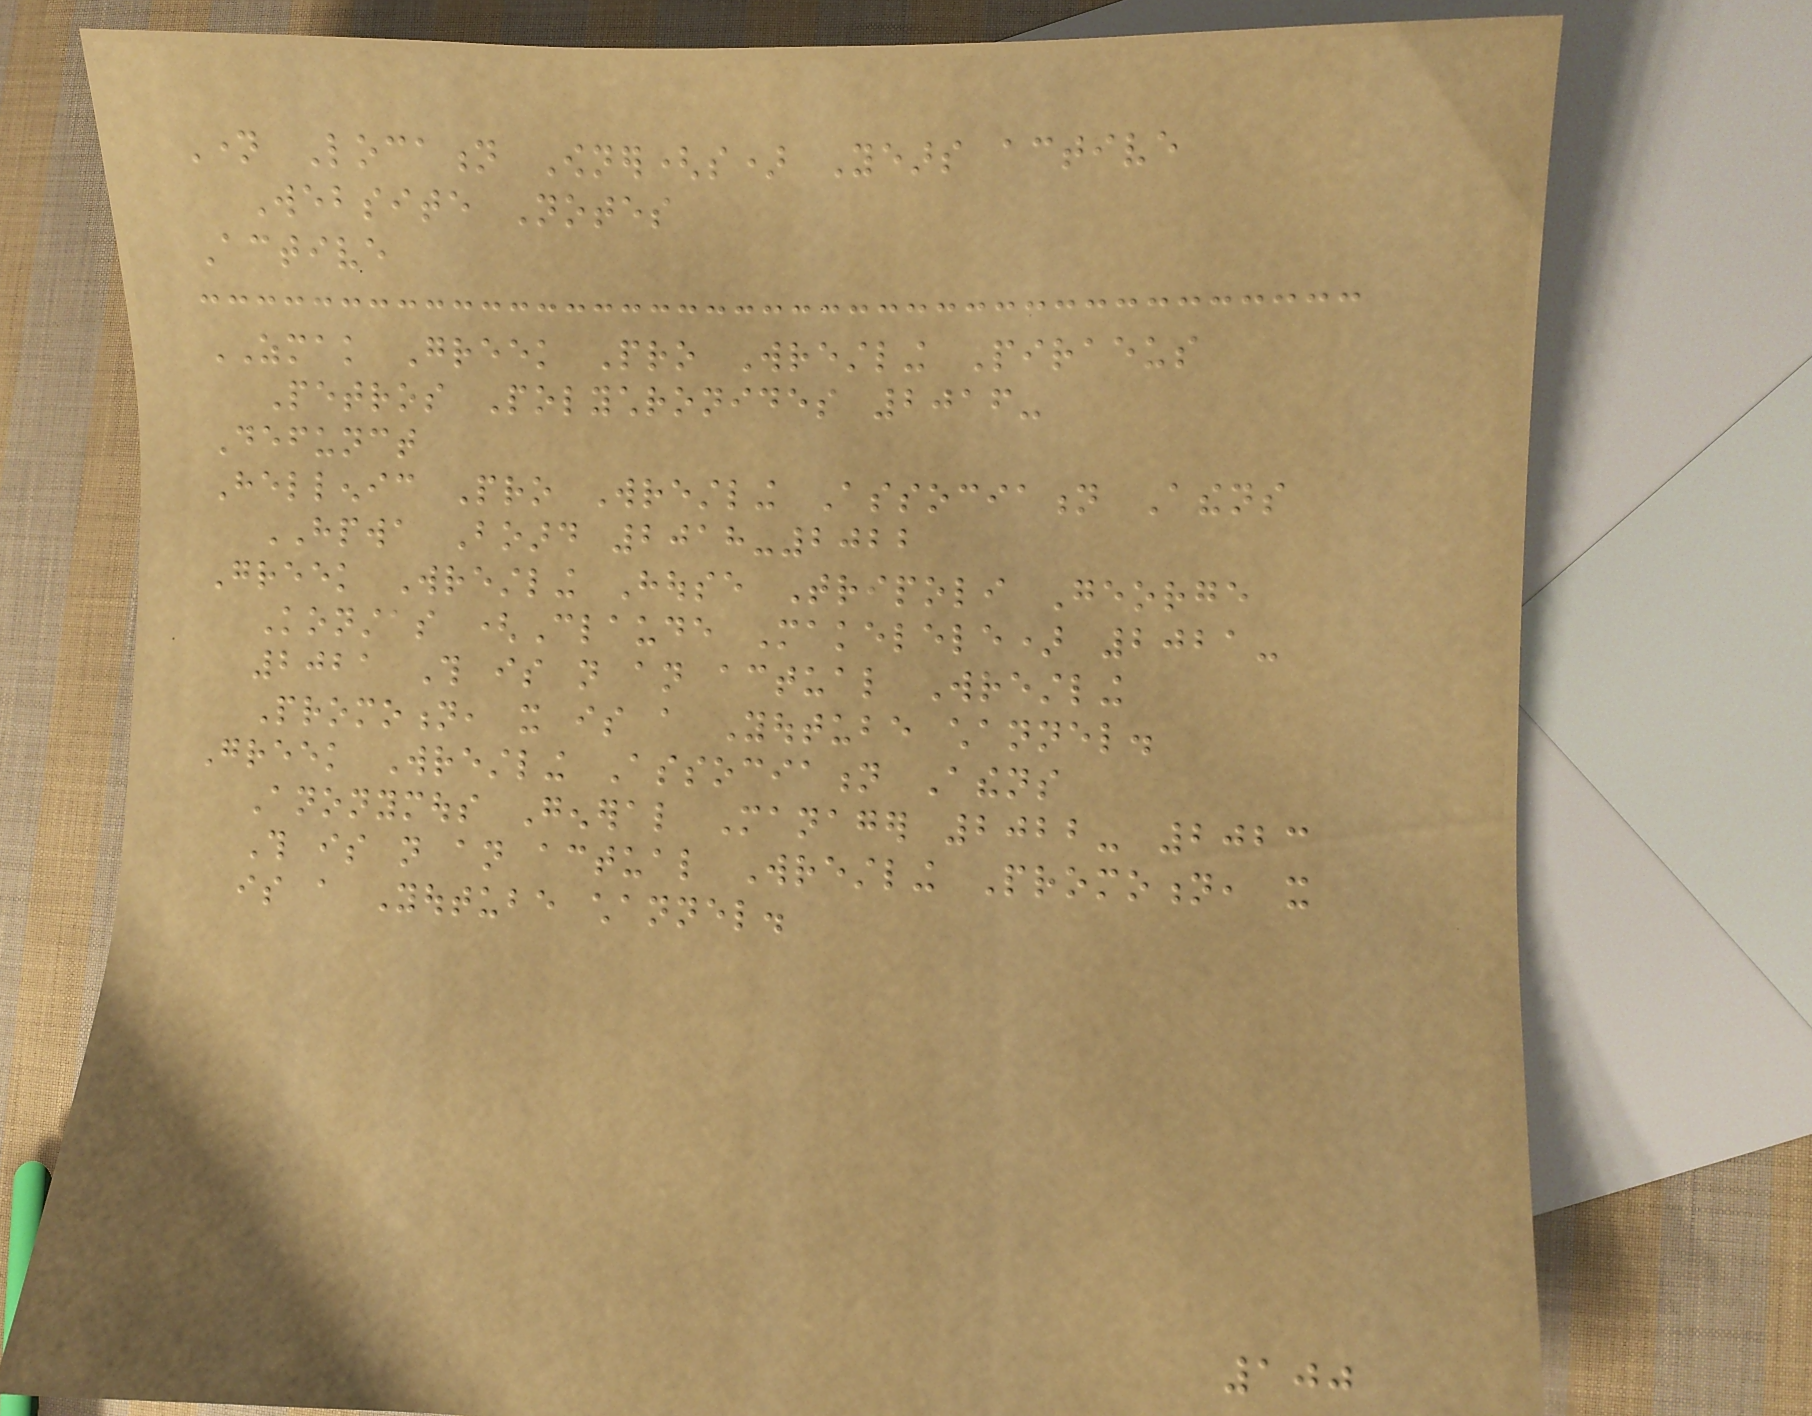Name Location Owner(s) Years active
Website Notes
Active
ZMAK Greek Pro Wrestling Piraeus
Petros Polychronides 2016-
Defunct
Hellenic Pro Wrestling Association Athens
HPWA Board 2018-2022
Greek Wrestling House Tripoli George
Konstas (Claude Makelele) 2021-
2021 This is not an actual Wrestling
Promotion, it is a Youtube channel.
Greek Wrestling Association Athens
Anonymous General Manager 2022- 2023
This is not an actual Wrestling Promotion, it
is a Youtube channel.
100
